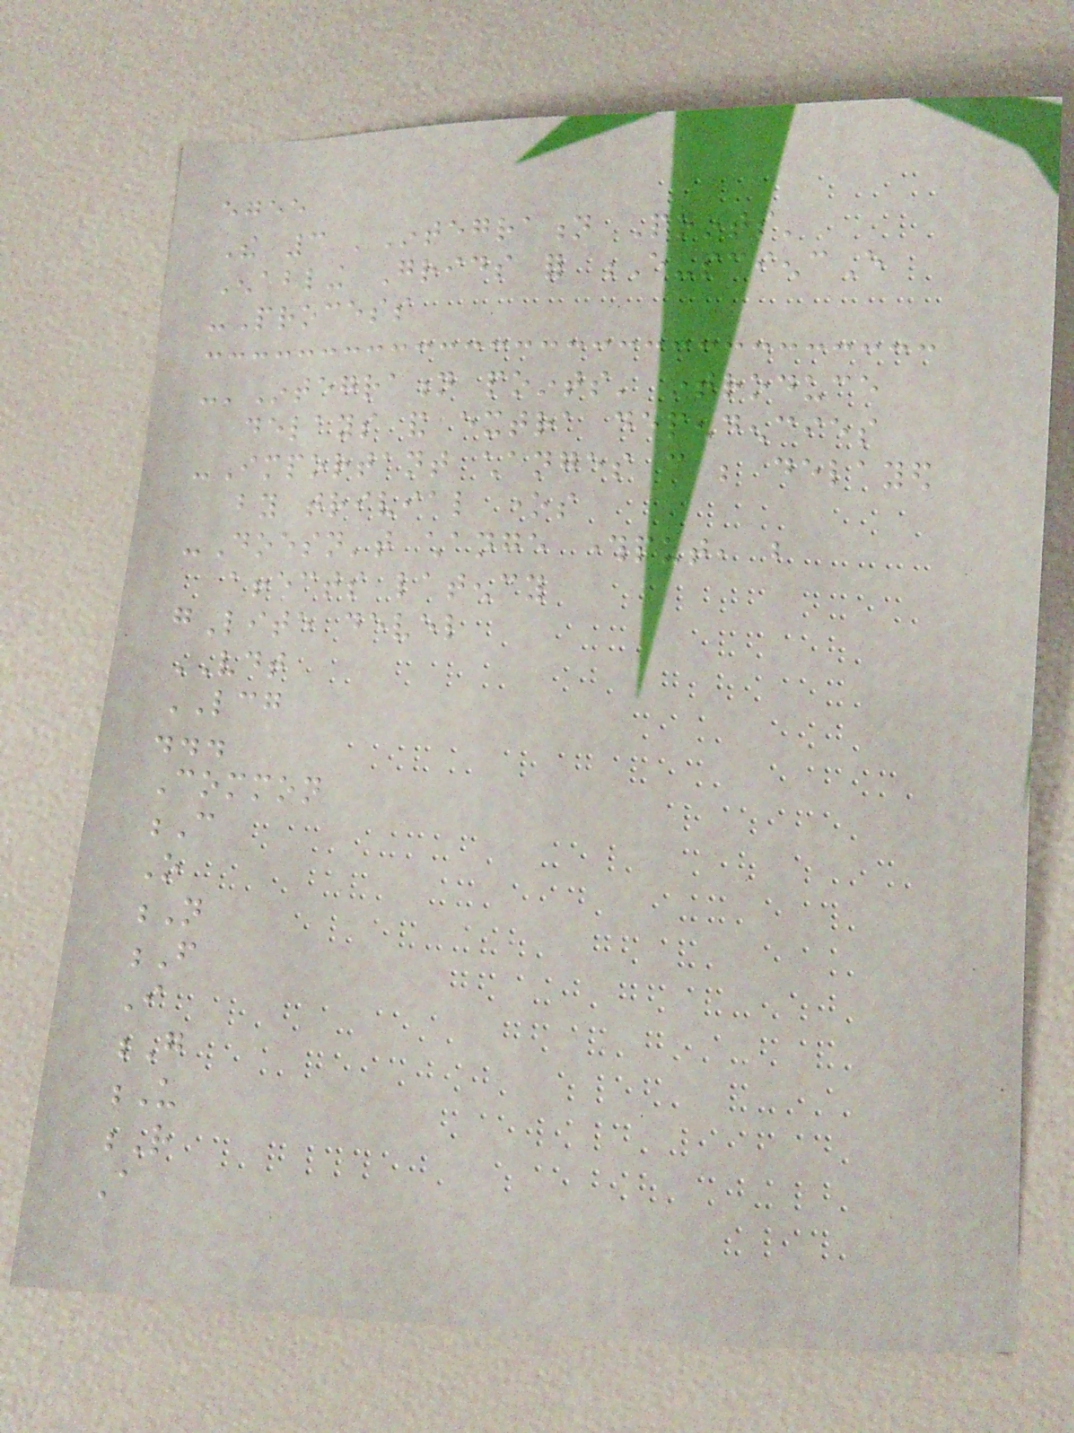egee
The 3 'Integration Points'
Enabling Grids for E-sciencE
-Process
-'Integration points' introduce
delays and extra dependencies
-Important changes can be delayed
by trivial ones
-Doesn't change throughput, but
affects latency
gLite devel
VDT
LCG
...
Common
C
O
N
F
I
G
U
R
A
